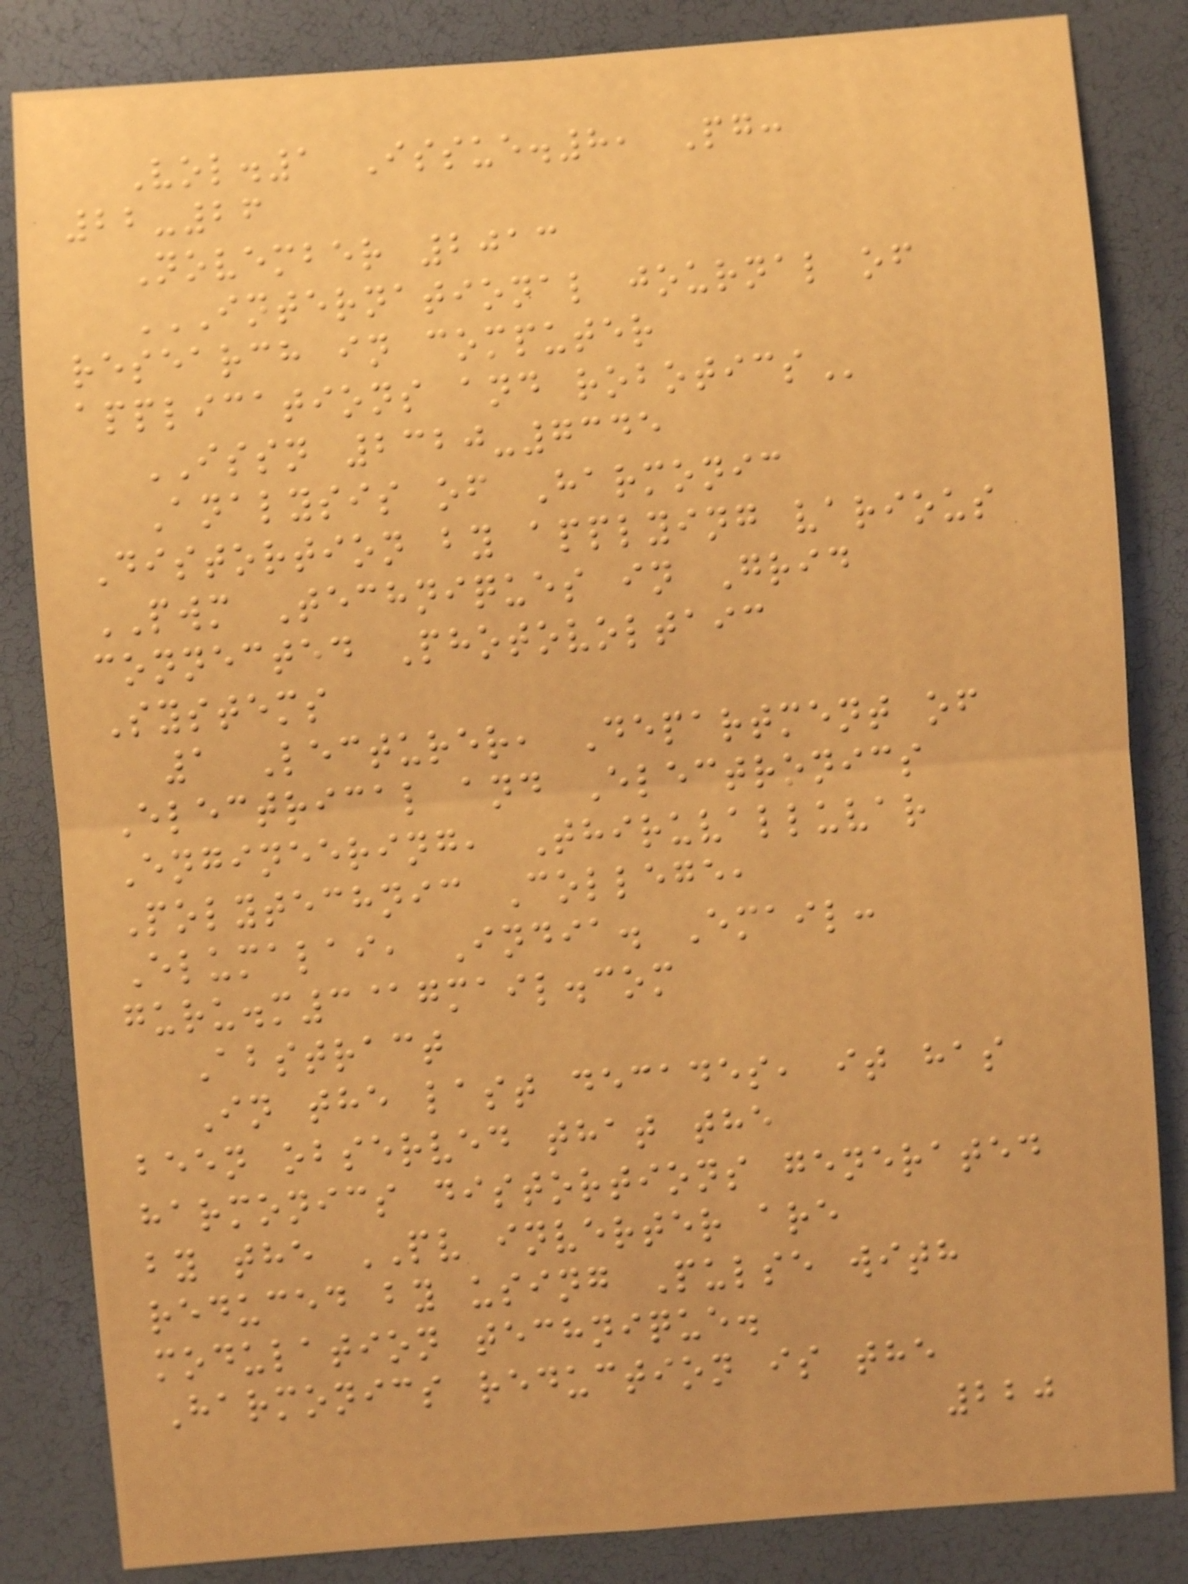Vol.1 Issue.8, Pg:
22-26
November 2013
INTERNATIONAL JOURNAL OF
RESEARCH IN COMPUTER
APPLICATIONS AND ROBOTICS
ISSN 2320-7345
Analysis of Harmonic
Distortion by applying various
PWM Techniques in Grid
connected Photovoltaic
Systems
1 Lecturer, Department of
Electrical and Electronics
Engineering, Thiruvalluvar
Polytechnic College,
Elumalai, India. Email:
guru.m3@gmail.com
Abstract
In the last decades, it has
been observed that the
harmonics distortions generated
by the PV inverter are
reduced by using Pulse with
modulation technique.
Harmonics reduction is the
220
